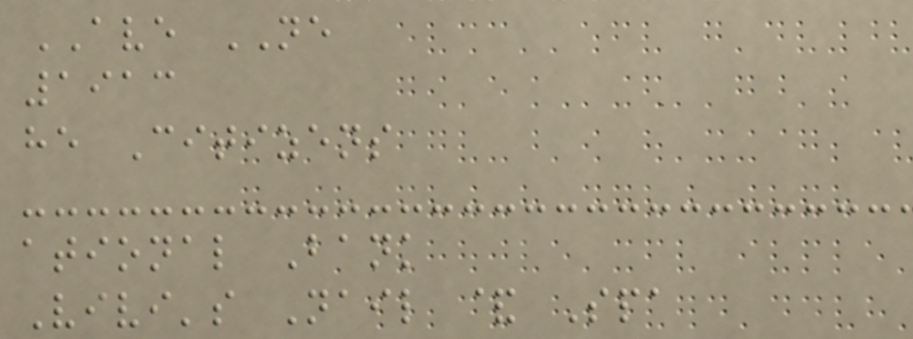AVE NE
1913
he Citizens
ational Bank
Vivi's Nail & Spa
